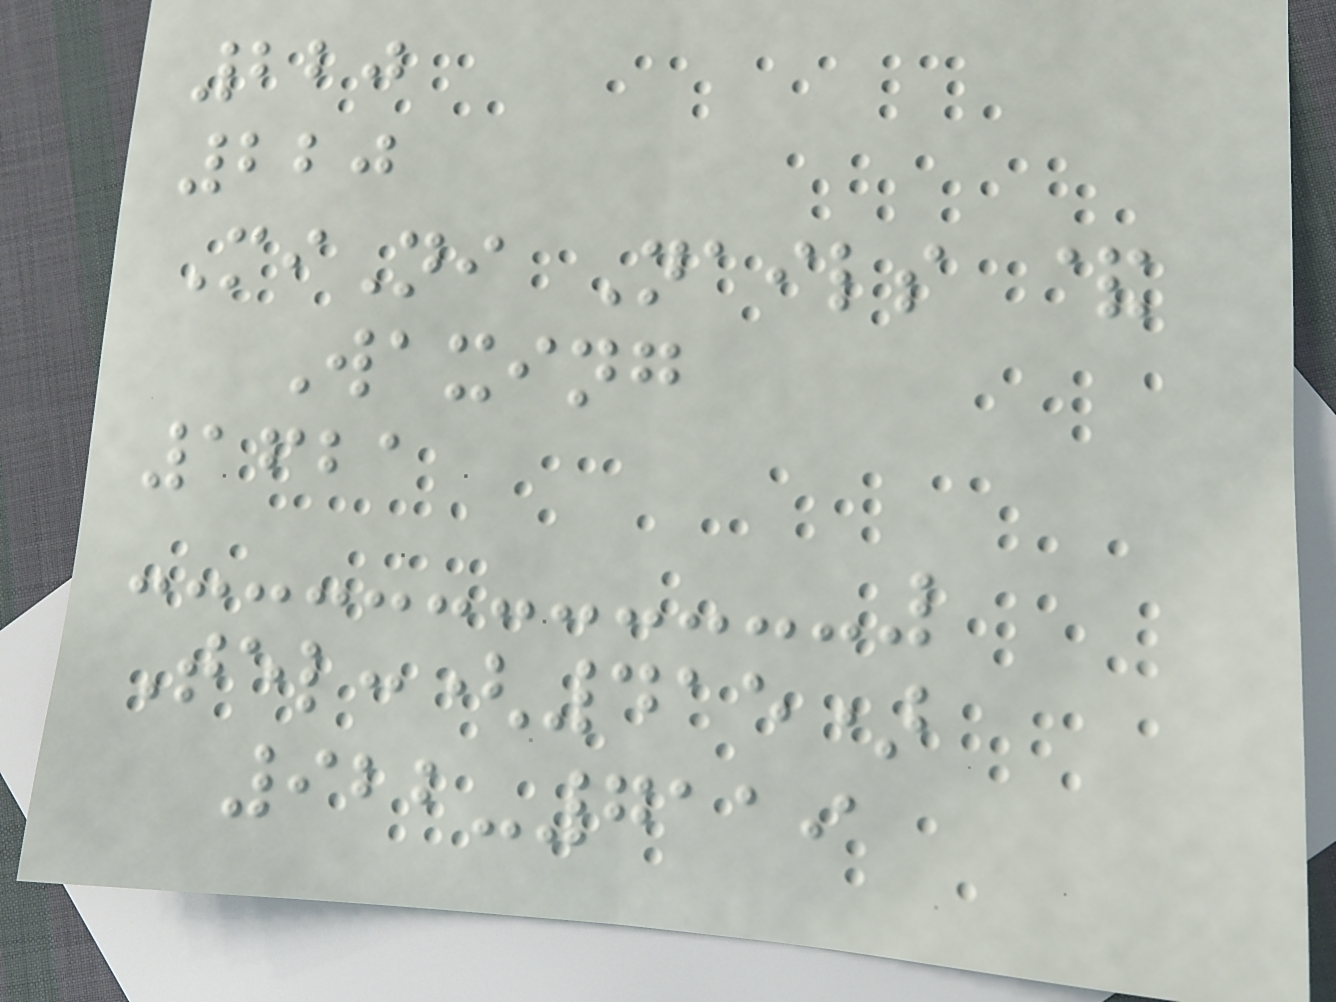220
220
MiNi Nails &
Waxing
1621
Tel:(415)
922-7119
